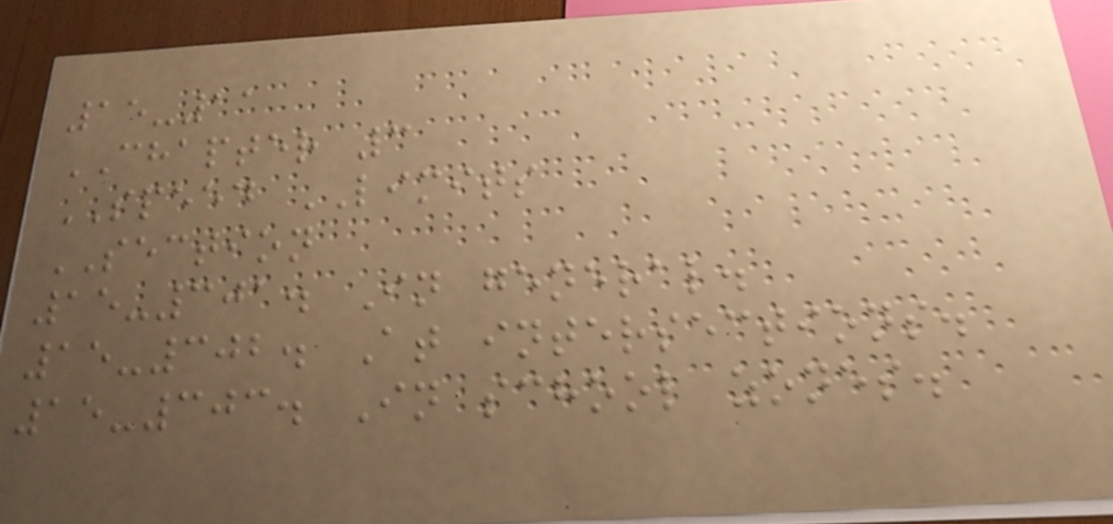15-11
CHAPTER 3
SPEED LIMITS
SECTION
15-301. In general.
15-302. At intersections.
15-303. In school zones.
